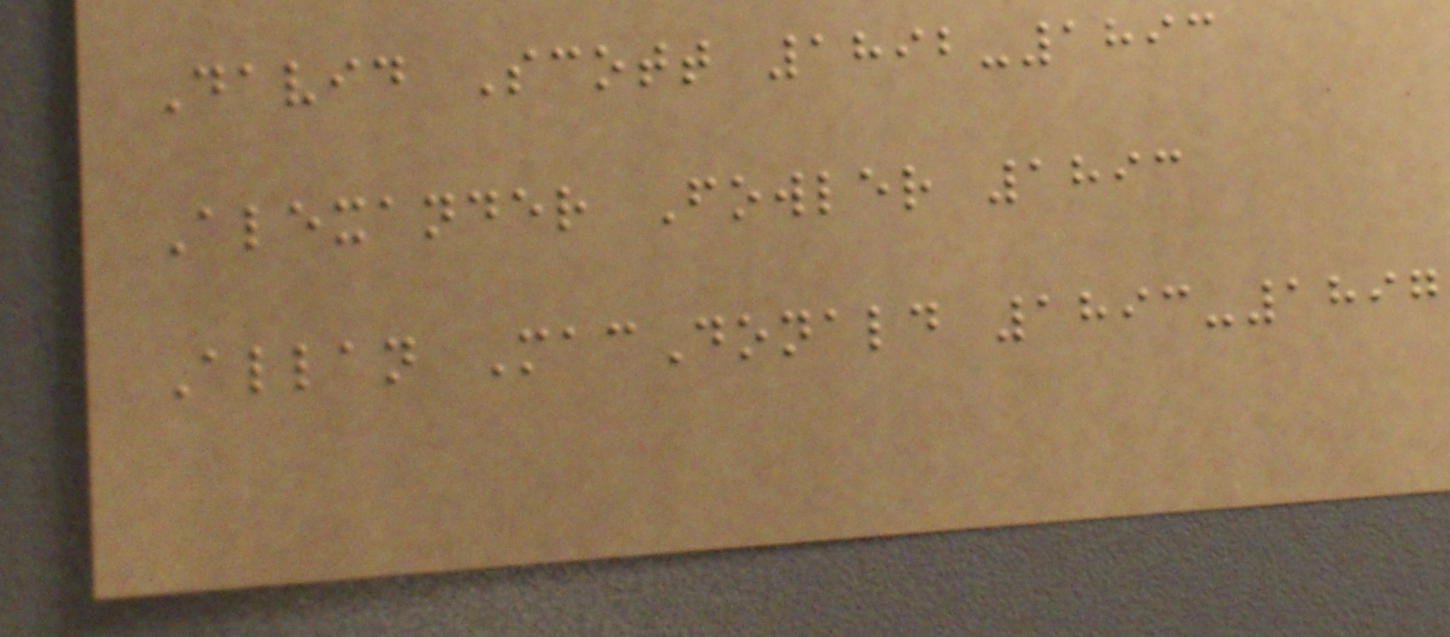David Scott 1892-1893
Alexander Fowler 1893
Allan MacDonald 1893-1897
